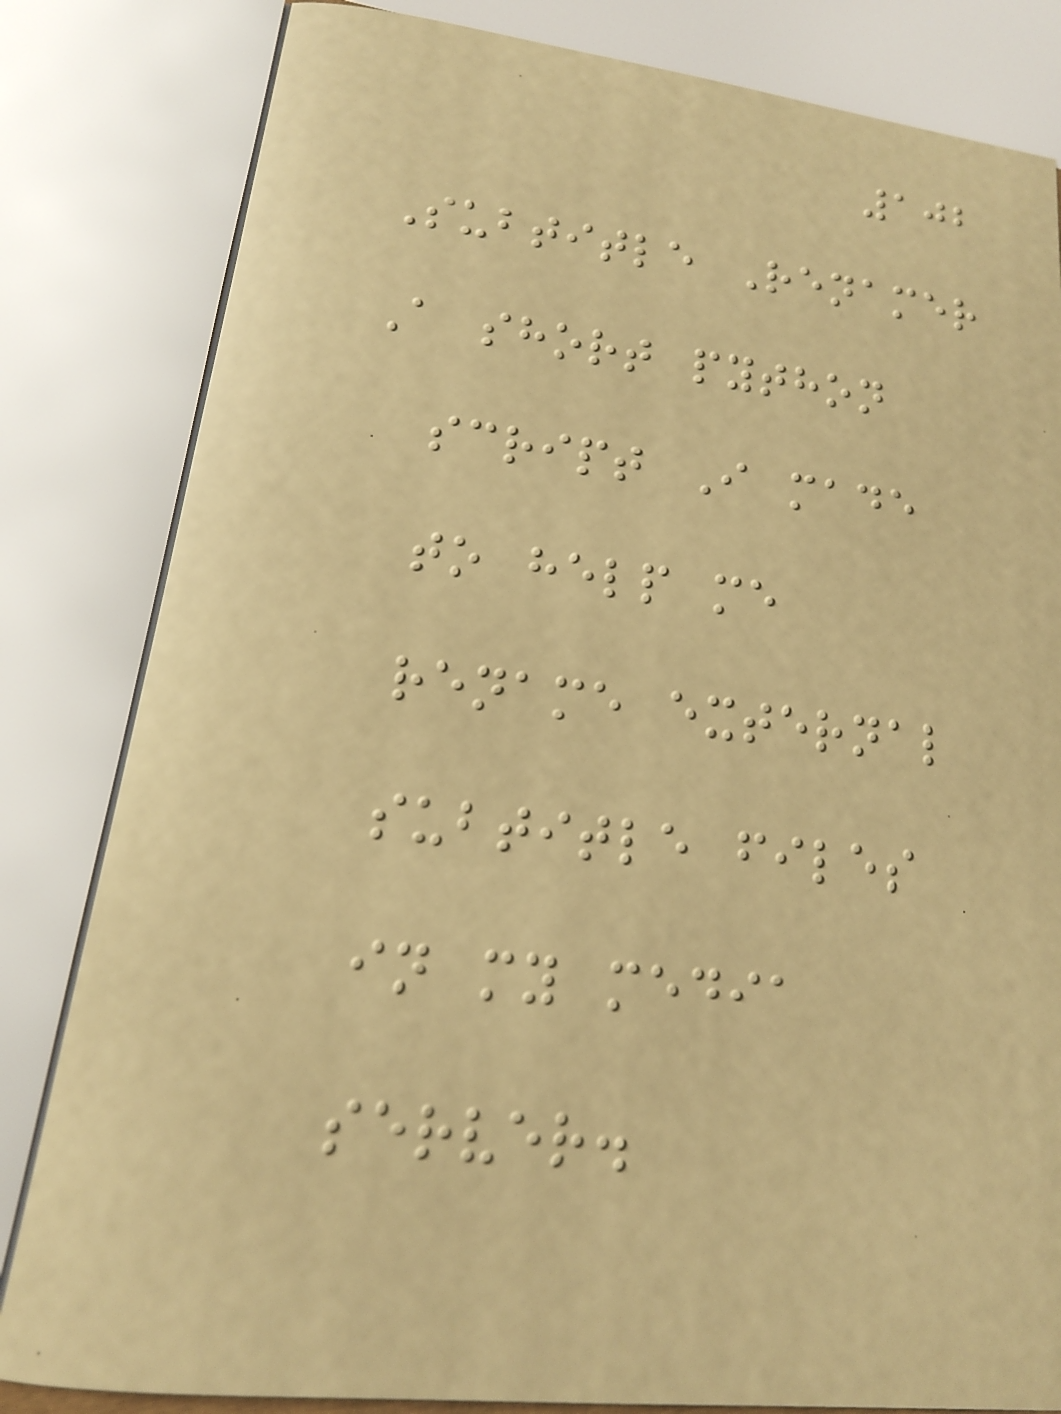102
Subtitle Renamer
A short python
script I made
to help me
rename external
subtitle files
in my media
server.
